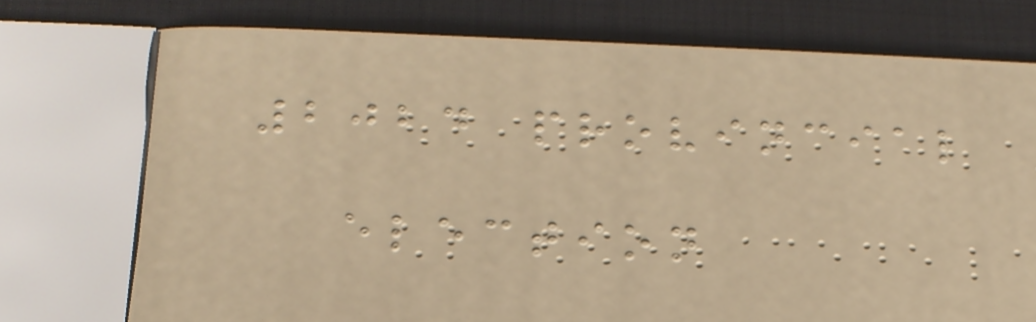2024 provincial
election
